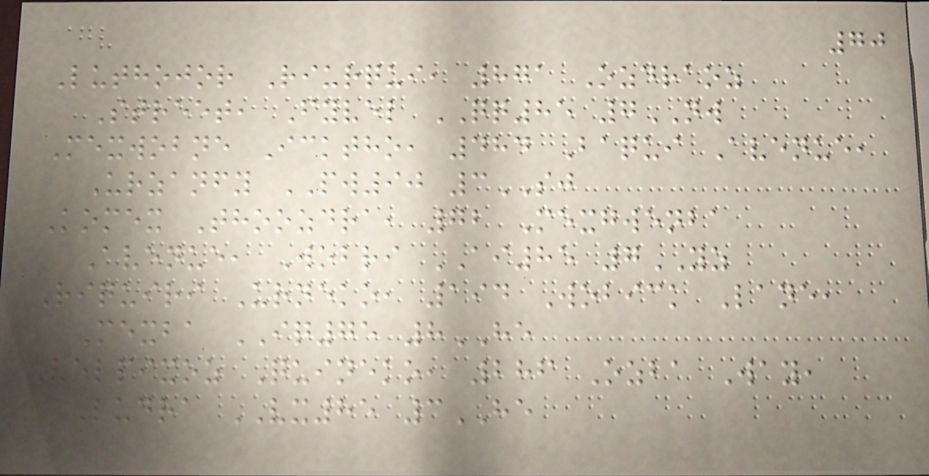70
Luthojor Riurqui, 871 Ozdraoz
Street, Fyvel QQ85 7NW
Mexwobne Icktho, 484 Baqui Avenue,
Urzanfy PW90 3SJ
Komex Thoozdra, 72 Mexgwenba
Avenue, Wobri AI85 7YZ
Riquiri Urneko, 194 Wobick Lane,
Mexba IQ75 8HE
Velpixoz Quineko, 286 Ozba Way,
Ludra VX85 3HE
